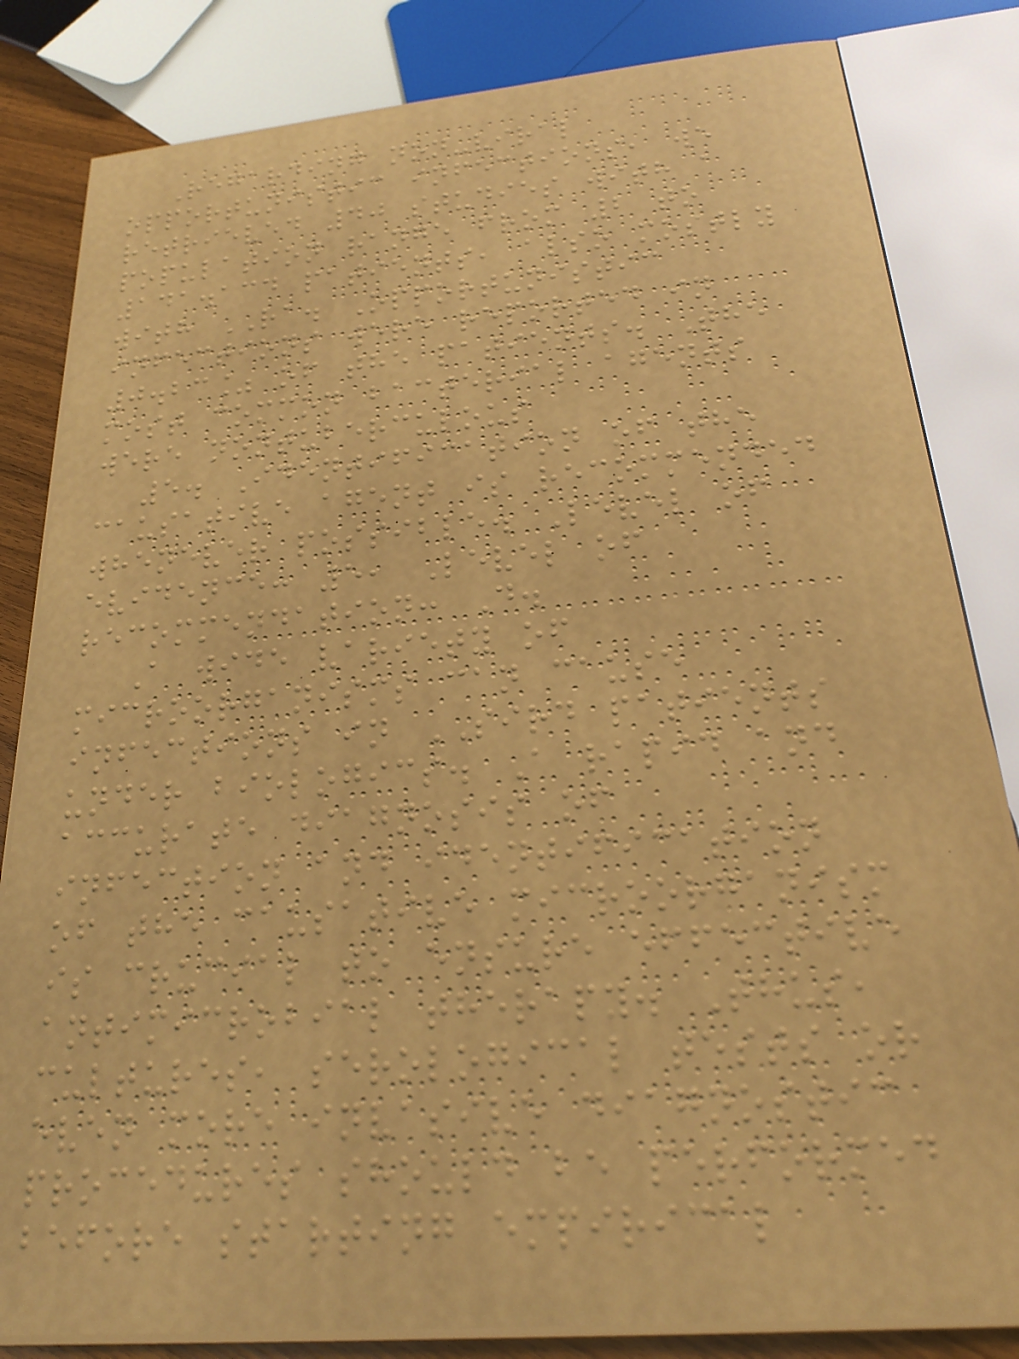Regarding non-viral
opportunistic infections, we
retrieved 40 studies with a
population range from 2 to
141.134 patients, also mostly
with RA. Opportunistic
infections were reported in
0.23% of the patients. The
most common bacterial agents
were nontuberculous
5. Identification of the
causative agent is recommended
whenever possible. Level of
evidence: 5, Level of
recommendation: D.
A wide variety of
microorganisms can cause
infections in SIRD patients
under biologics. A rapid and
accurate diagnosis of
infection and identification
of the causative microorganism
is crucial to ensure effective
antimicrobial therapy. Thus,
cultures, serological tests or
even more invasive diagnostic
procedures should be performed
before starting empirical
